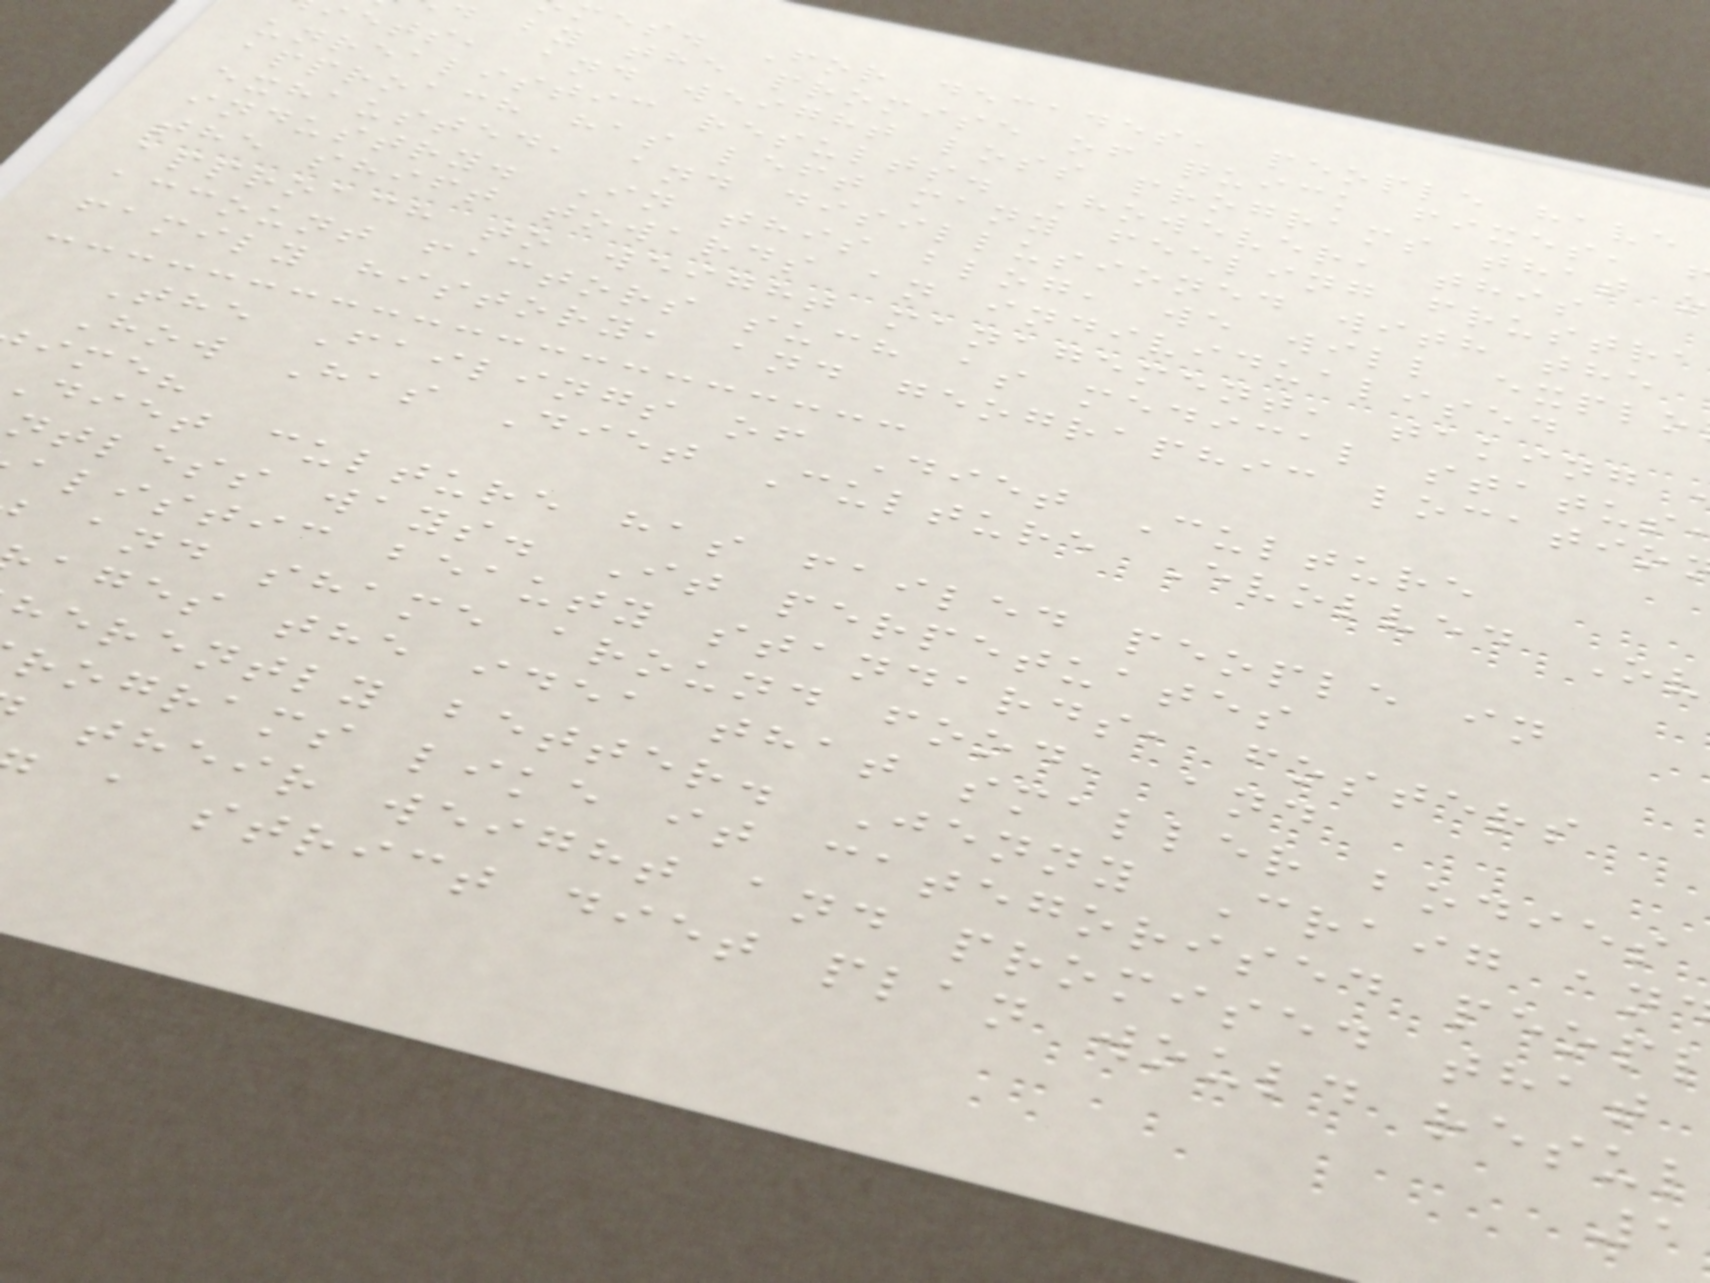mes. For decades, people have
d by the promise of quick fixes,
iets, and weight loss programs that o
unrealistic results. However, this
approach has left many feeling frustra
exhausted, and disillusioned with the
industry. In this blog, we will explo
the shift towards an individualised
approach to weight management, taking
account factors such as medical status
family history, and geographic locatio
The Failings of Diet Culture
How Has Diet Culture Evolved Ov
ime?
diet culture has failed people in
ntless ways. It perpetuates
alistic beauty standards, fosters
and shame around food, and
ages the idea that smaller bodies
herently better. Jenny Craig an
rograms like it categorised peop
their weight and promised that
a strict diet plan would resul
